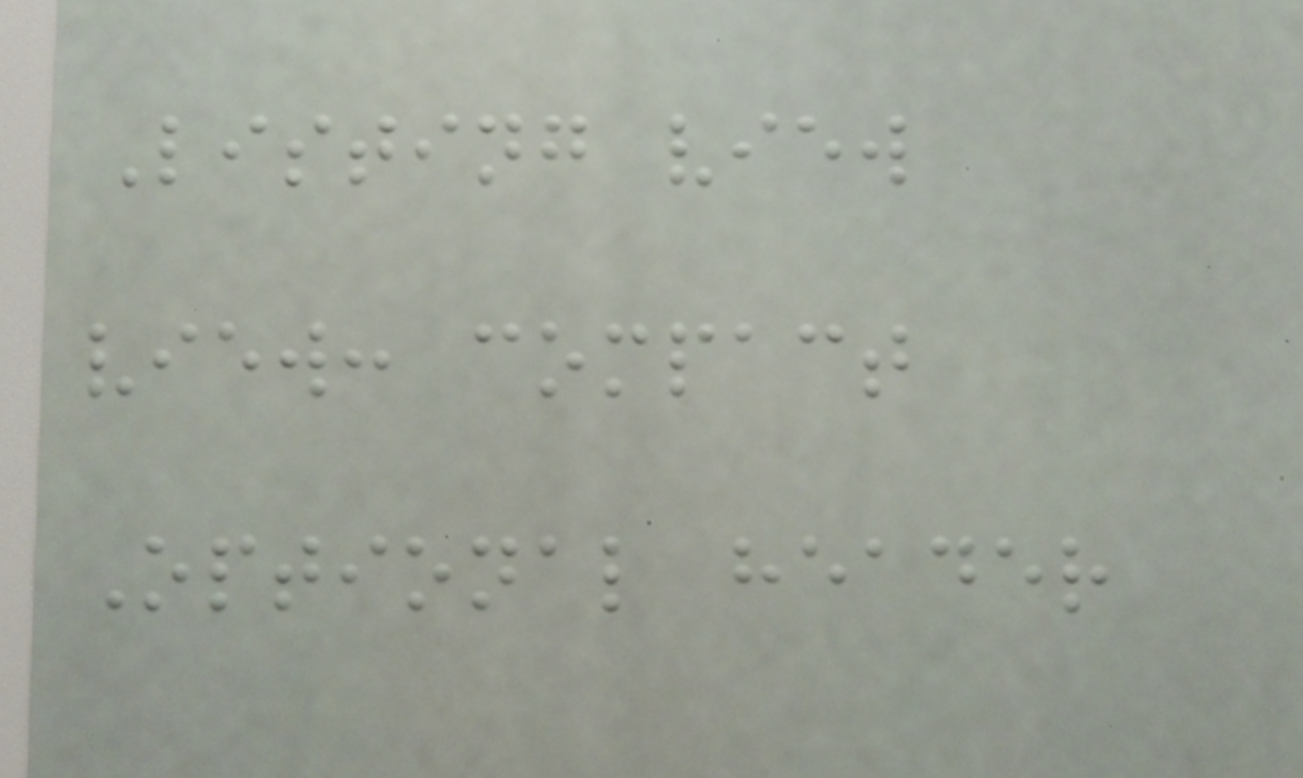Listing view
view: compact
Optional header
